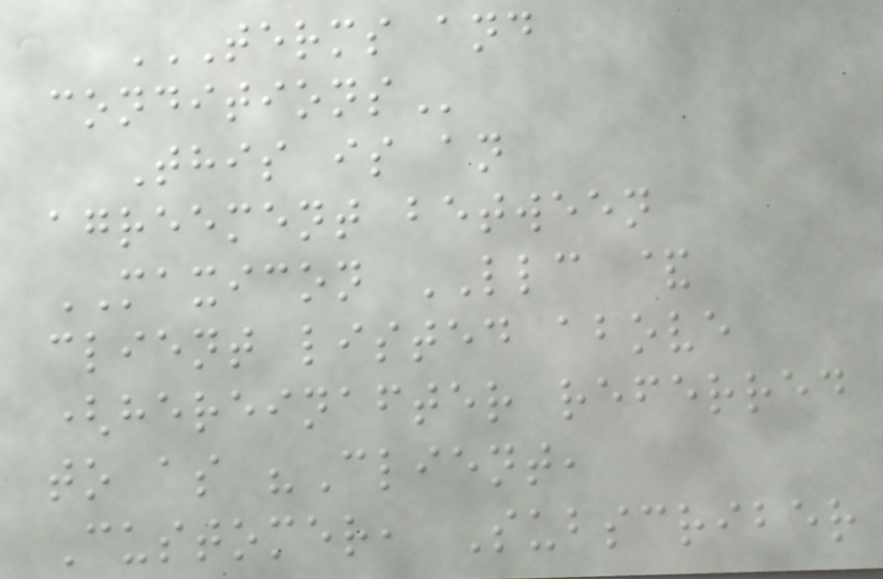TERMS AND
CONDITIONS
This is an
agreement between
MAXICON LLC &
client listed above
(hereinafter referred
to as "Client,
Customer, Subscriber
